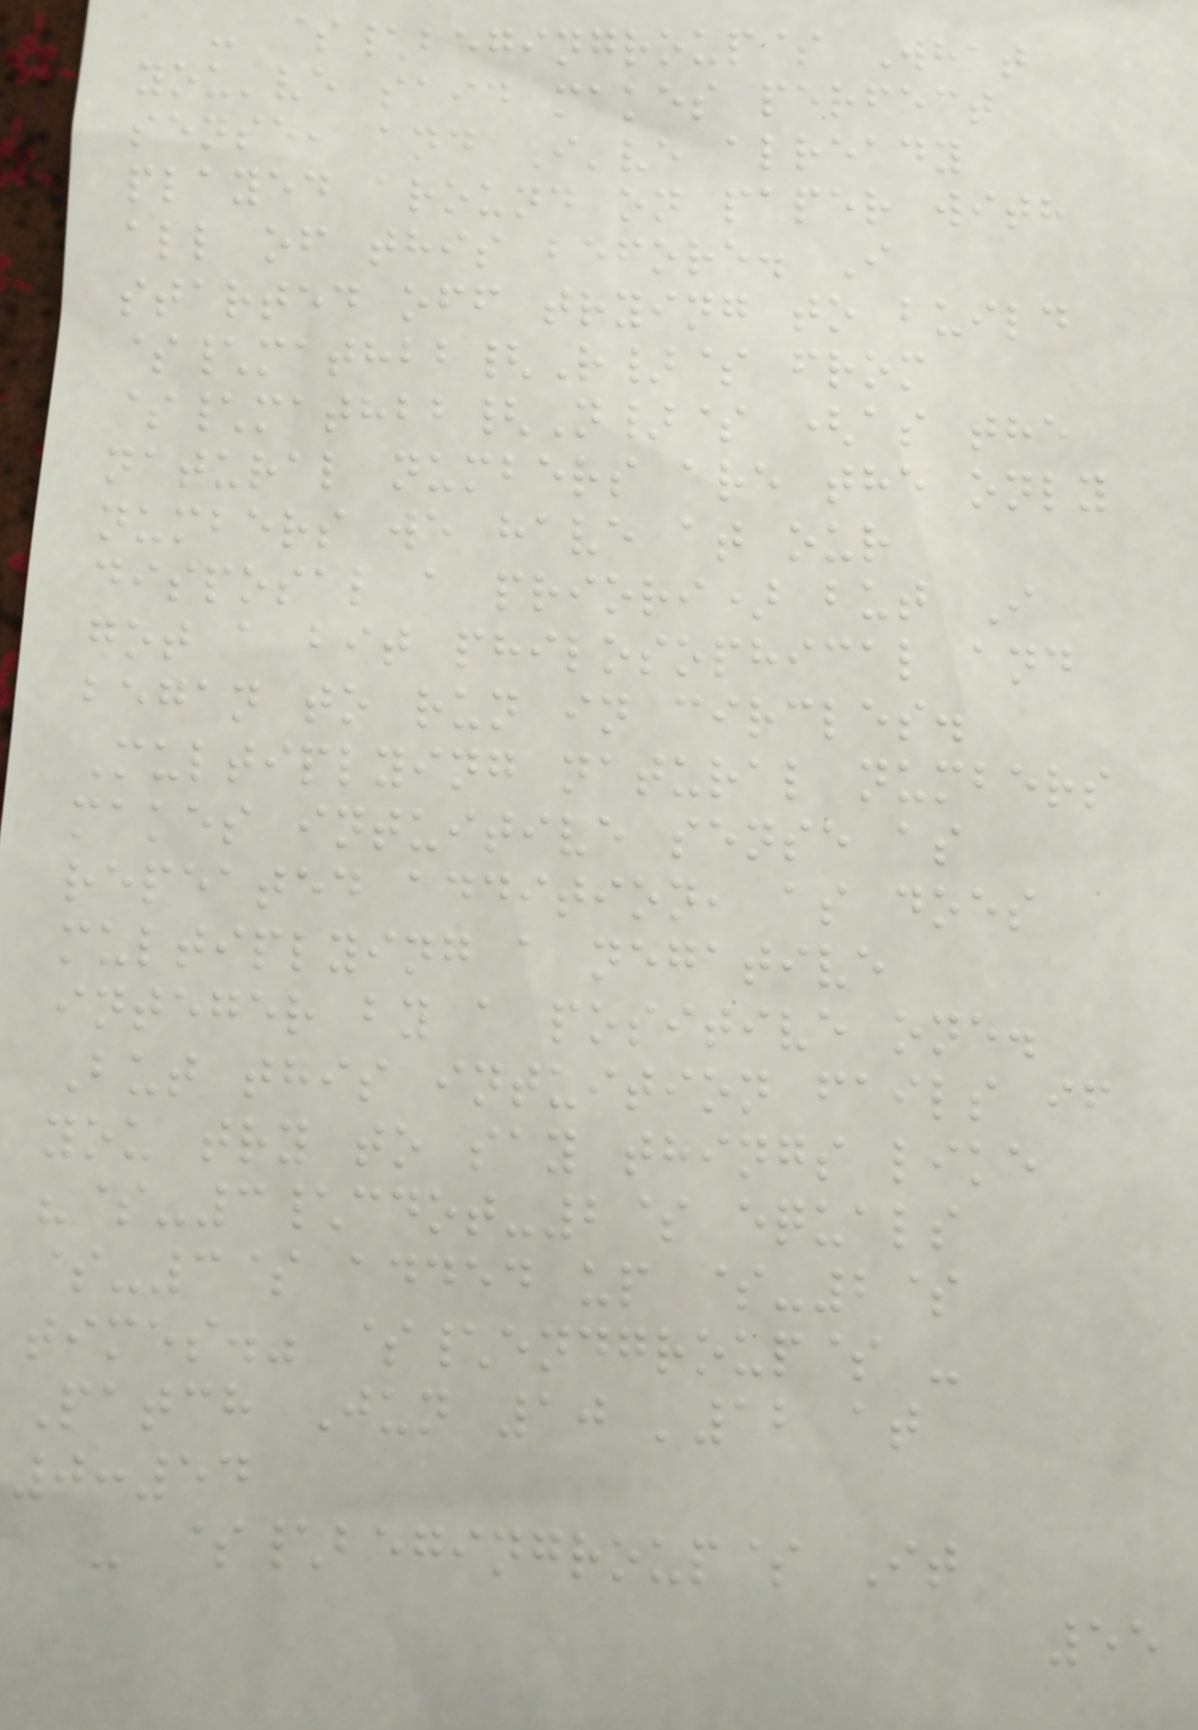- $\begingroup$ What
you've said makes perfect
sense, and I've already
played around on paper with
all of this before. I
started off trying to build
$\mathbb{R}$ from
$\mathbb{N}$ (as the
natural numbers are the only
numbers we have at our
disposal a priori) but I
got a bit philosophical and
began to run in circles.
Multiplying natural numbers
makes intuitive sense as
repeated addition, as does
multiplying a negative
integer by a positive one.
But this intuition fails if
you try to say things like
"$-3\cdot-2$ equals
$-3$ added up $-2$
times." $\endgroup$ -
Patch Jun 10 '12 at
0:54
- $\begingroup$ It
55
